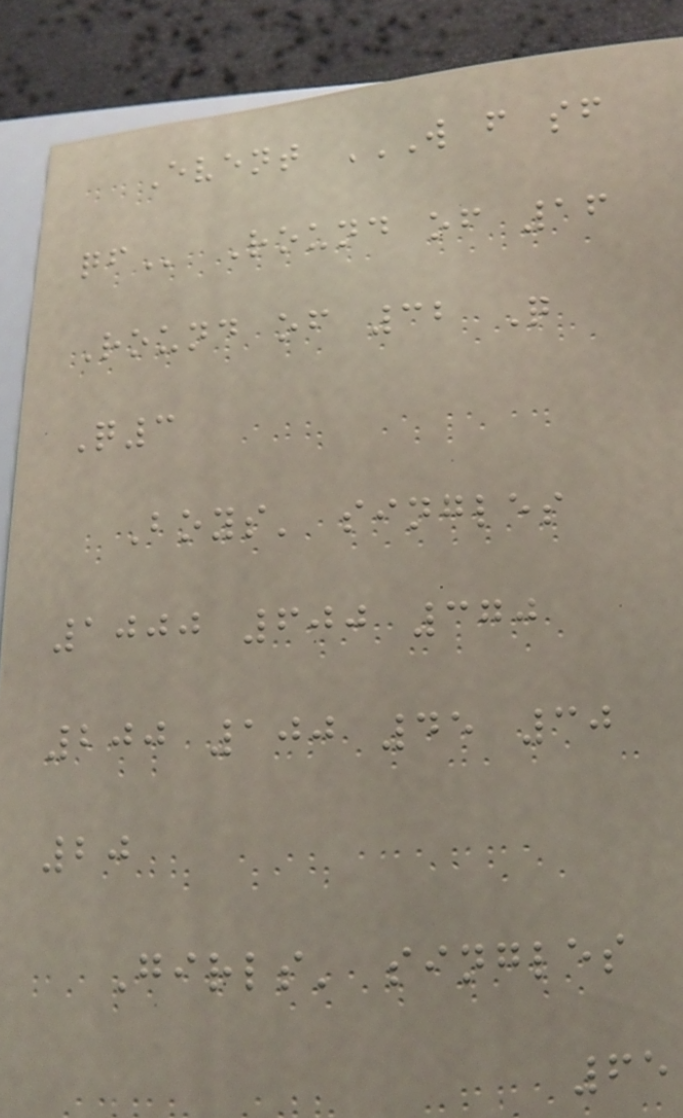Event W F SF
QF Round of 16
Round of 32 Q
Q3
Boys' singles
1000 600 370
200 100 45 30
20
Girls' singles
65
